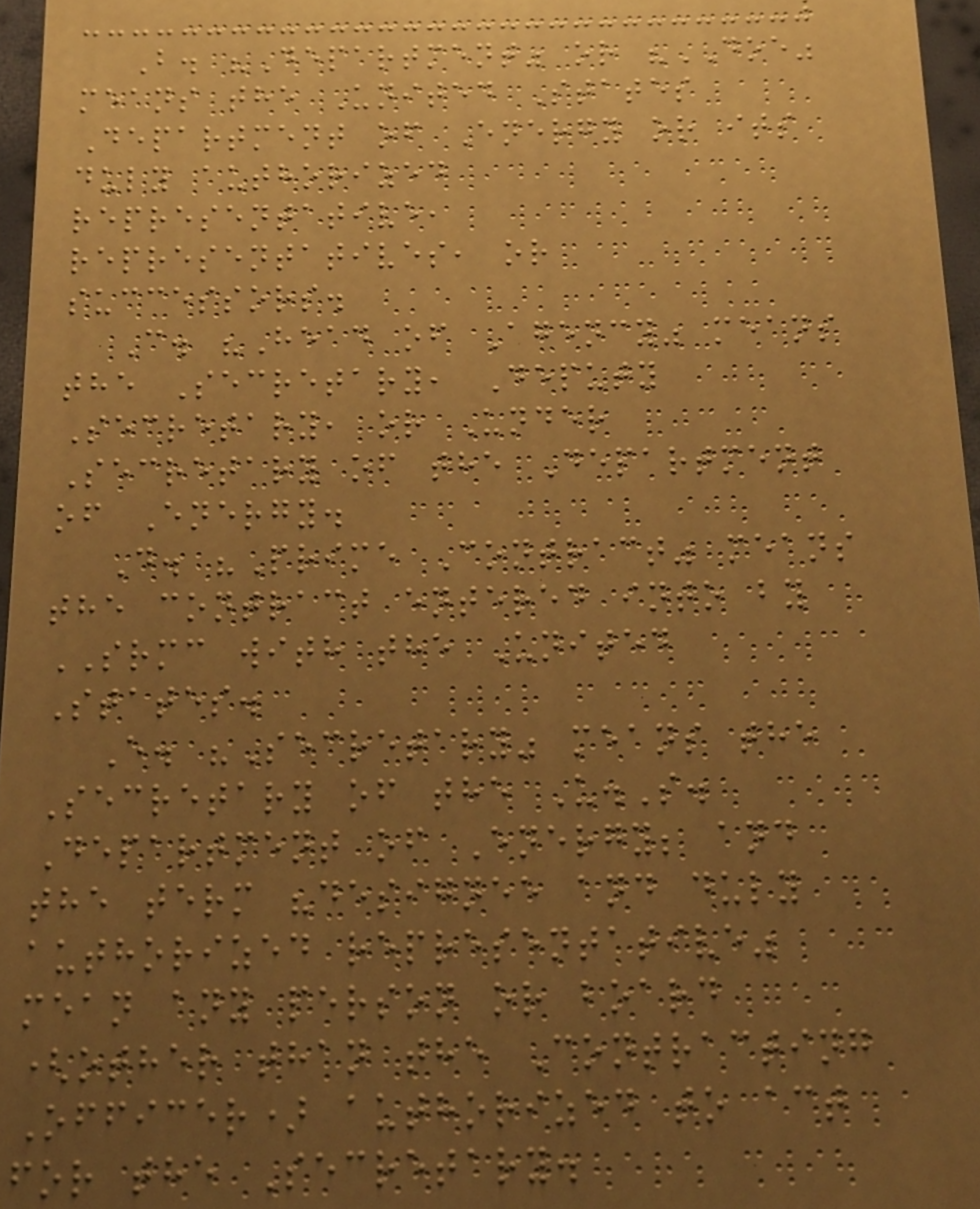B. "Department" or "DOE"
means the United States
Department of Energy or its
duly authorized
representative,
representatives, or
successors.
C. "Head of Agency" means
the Secretary, Deputy
Secretary, or Under
Secretary of the Department
of Energy.
D. "Prime Contract" means
the contract entered into by
SRMC with the United
States.
E. "Secretary" means the
Secretary of the U.S.
Department of Energy; and
the term "designee and duly
authorized representative"
mean any person or board
(other than the Contracting
Officer) authorized to act
for the Secretary.
